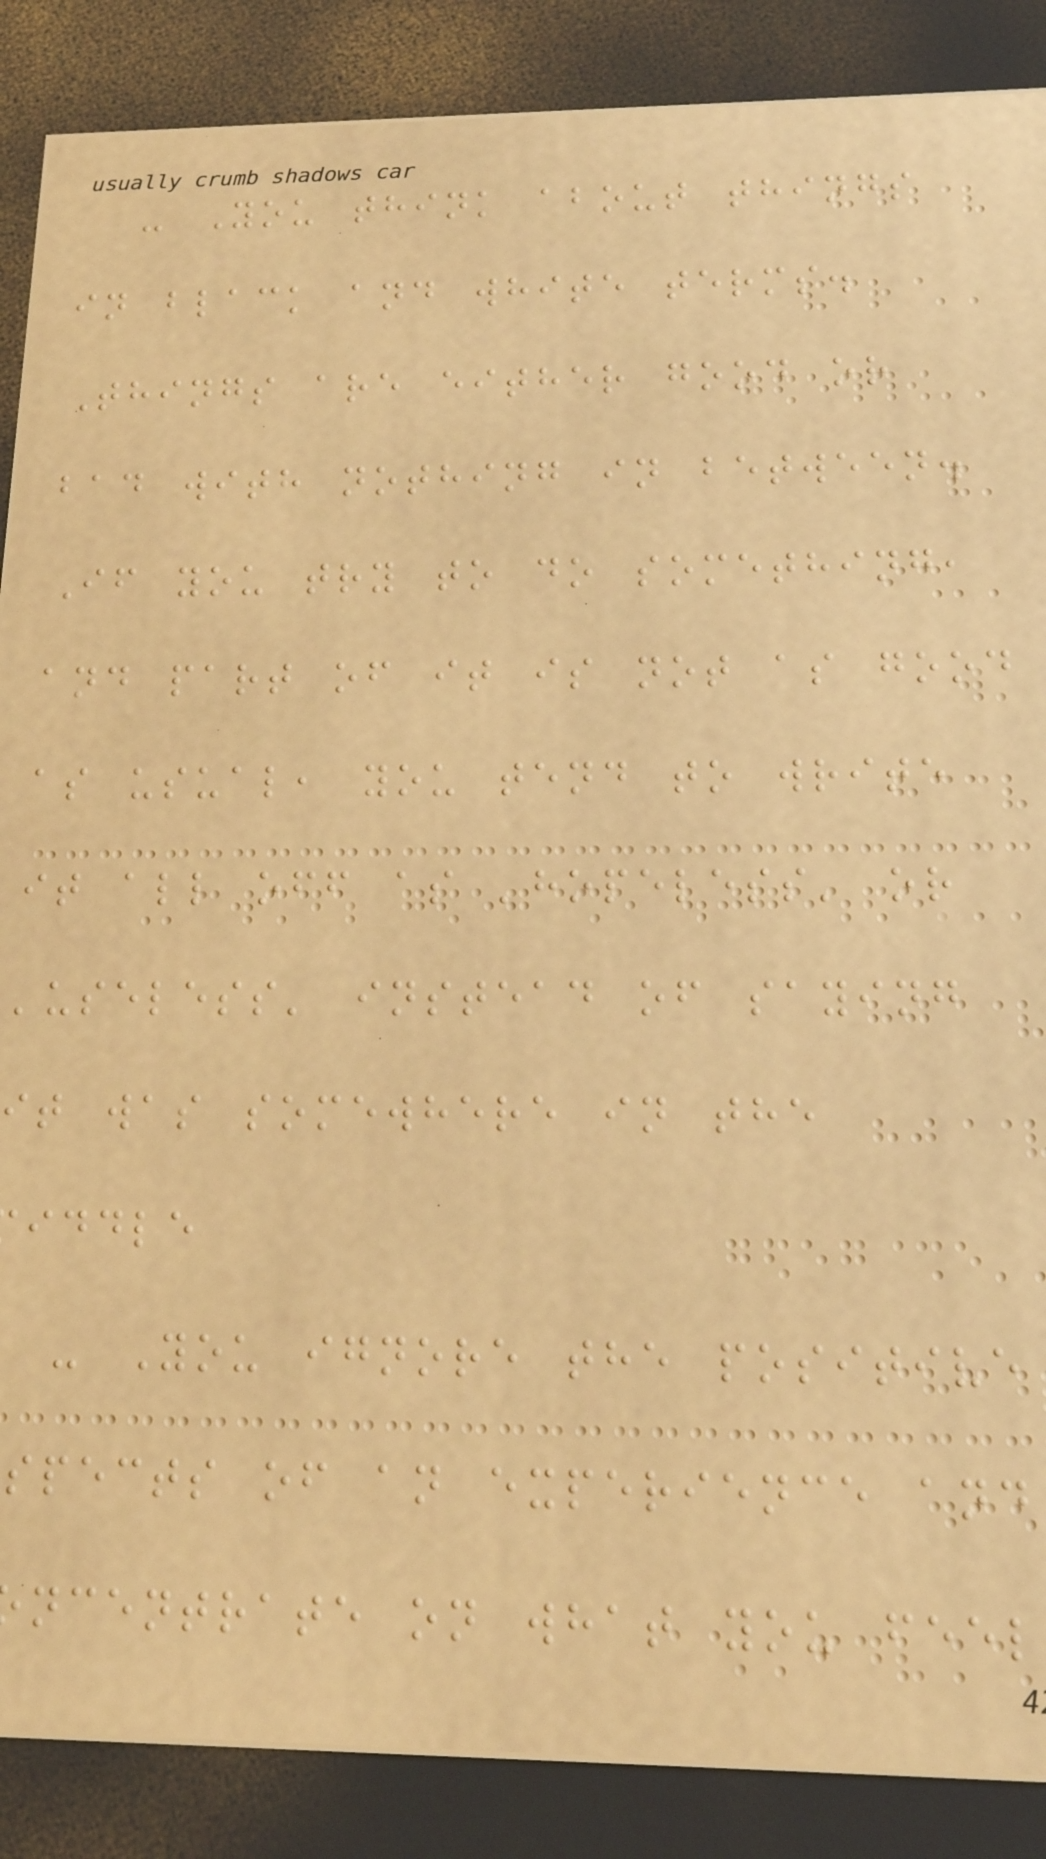- You think about things
in black and white terms.
Things are either good or
bad with nothing in between.
If you try to do something,
and part of it is not as good
as usual, you tend to write
it all off as 'hopeless' or
'useless' instead of saying
it was somewhere in the
iddle
- You ignore the positive
spects of an experience and
ncentrate on what you feel
